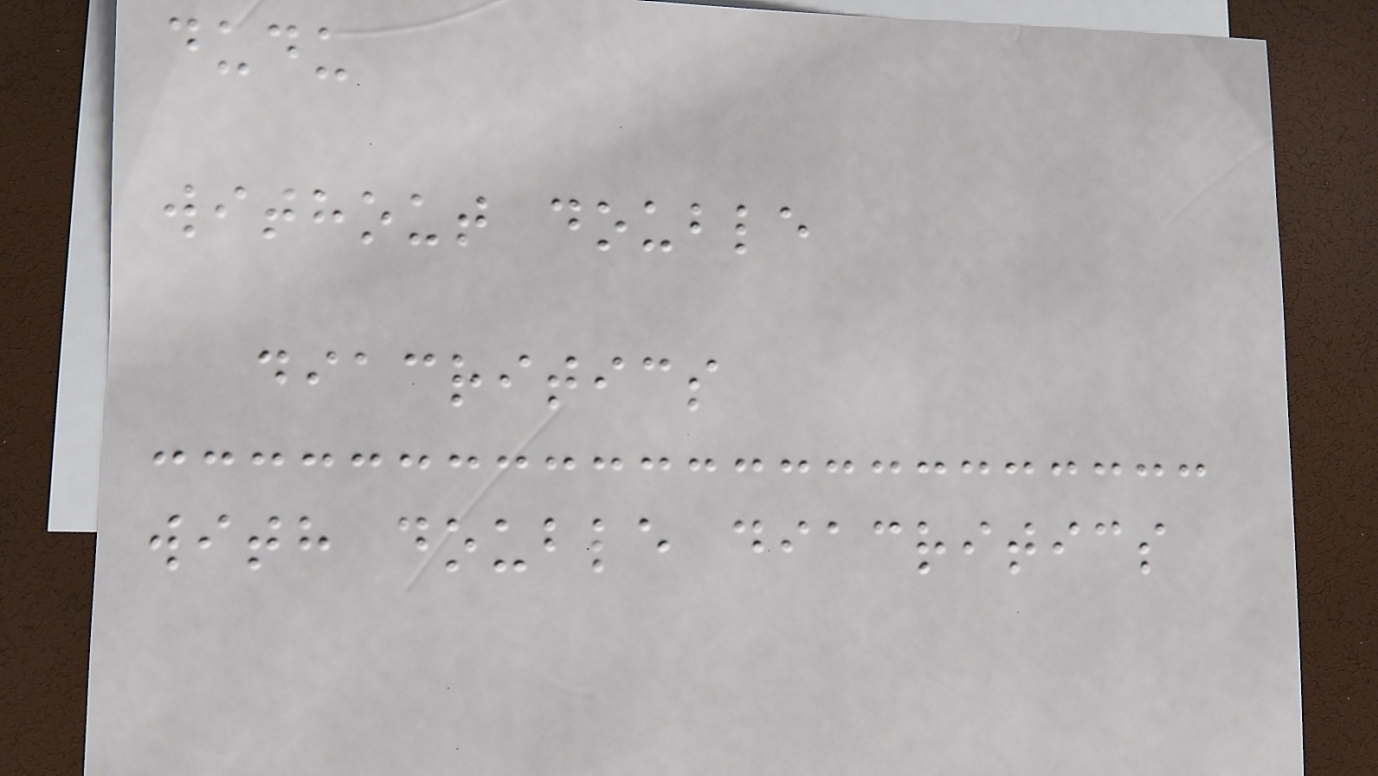dudu
without double
diacritics
with double diacritics
